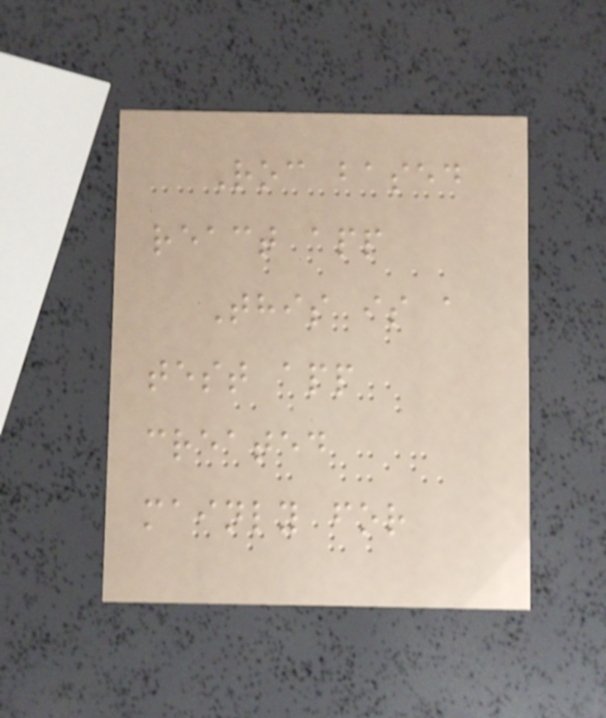Roc based
react app
This is a
test app
created
mainly for
